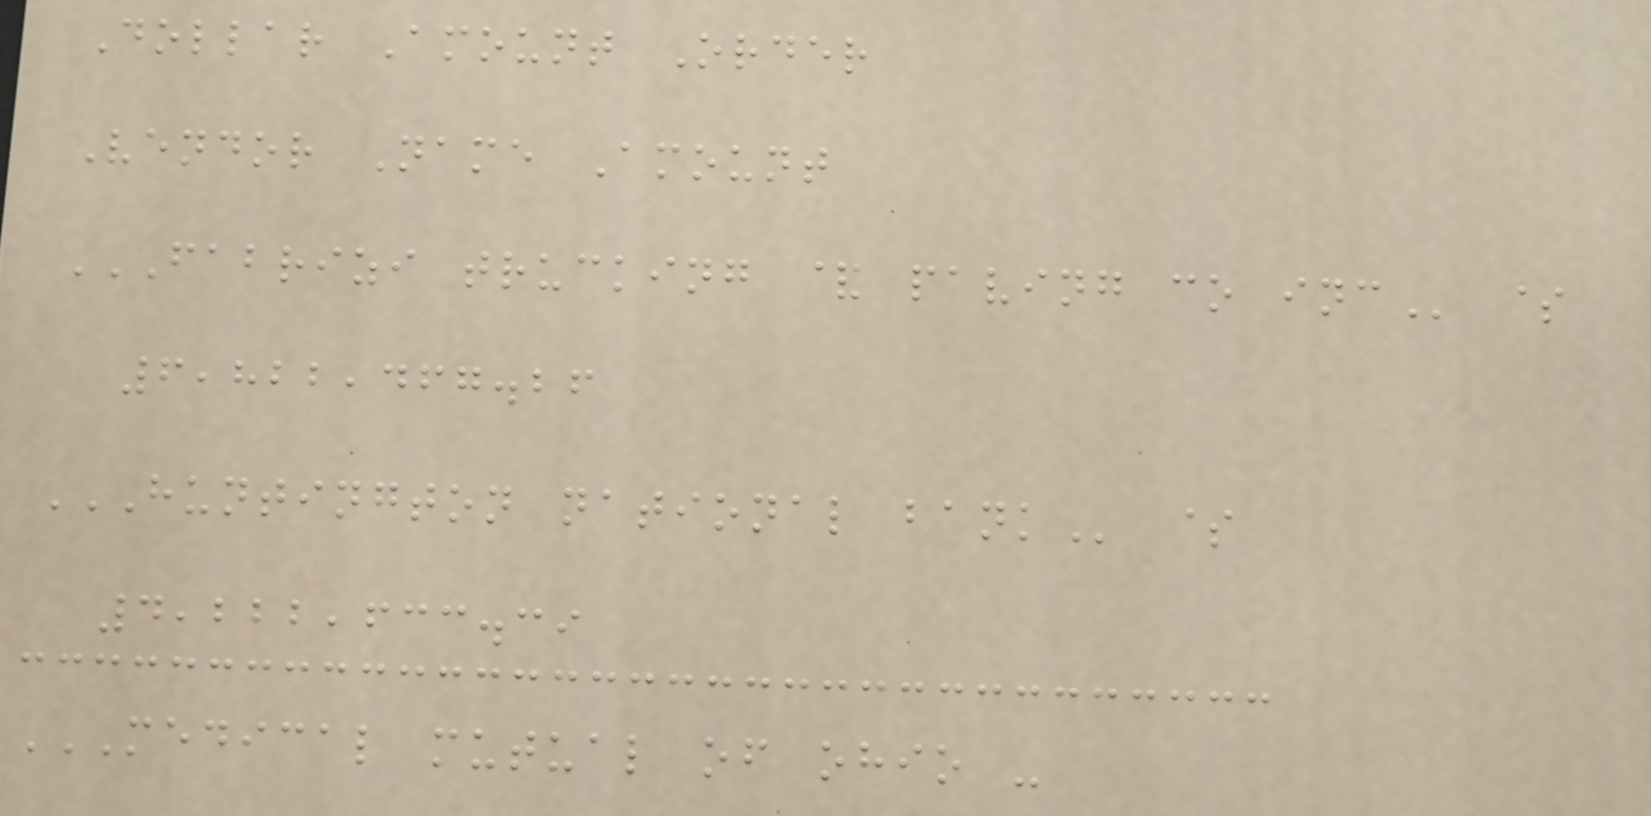Dollar Amount Order
Vendor Name Amount
FABRIZI TRUCKING & PAVING CO INC $
6,822,467.26
HUNTINGTON NATIONAL BANK $
4,222,633.39
MEDICAL MUTUAL OF OHIO -
